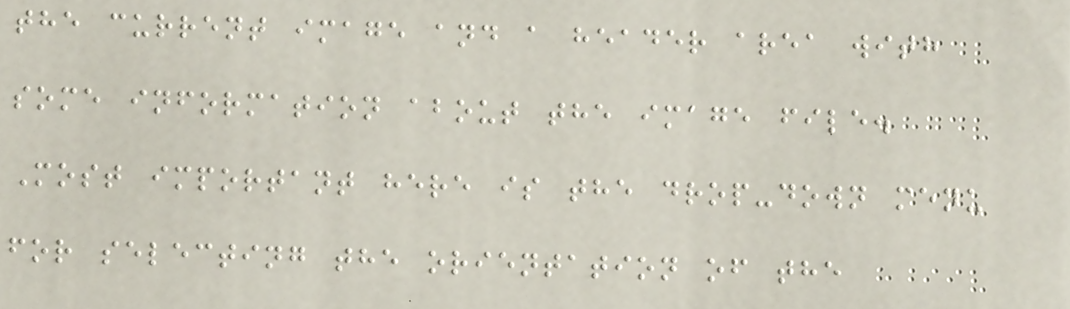the current image and a header area with
some information about the image file.
Most important here is the drop-down menu
for selecting the orientation of the
